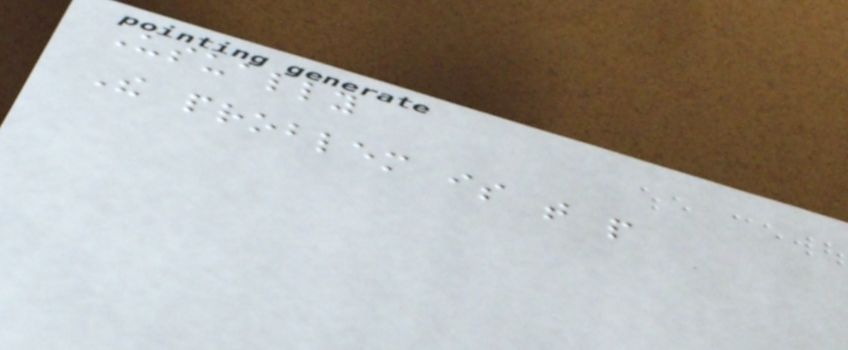Usually
The problem is that people
